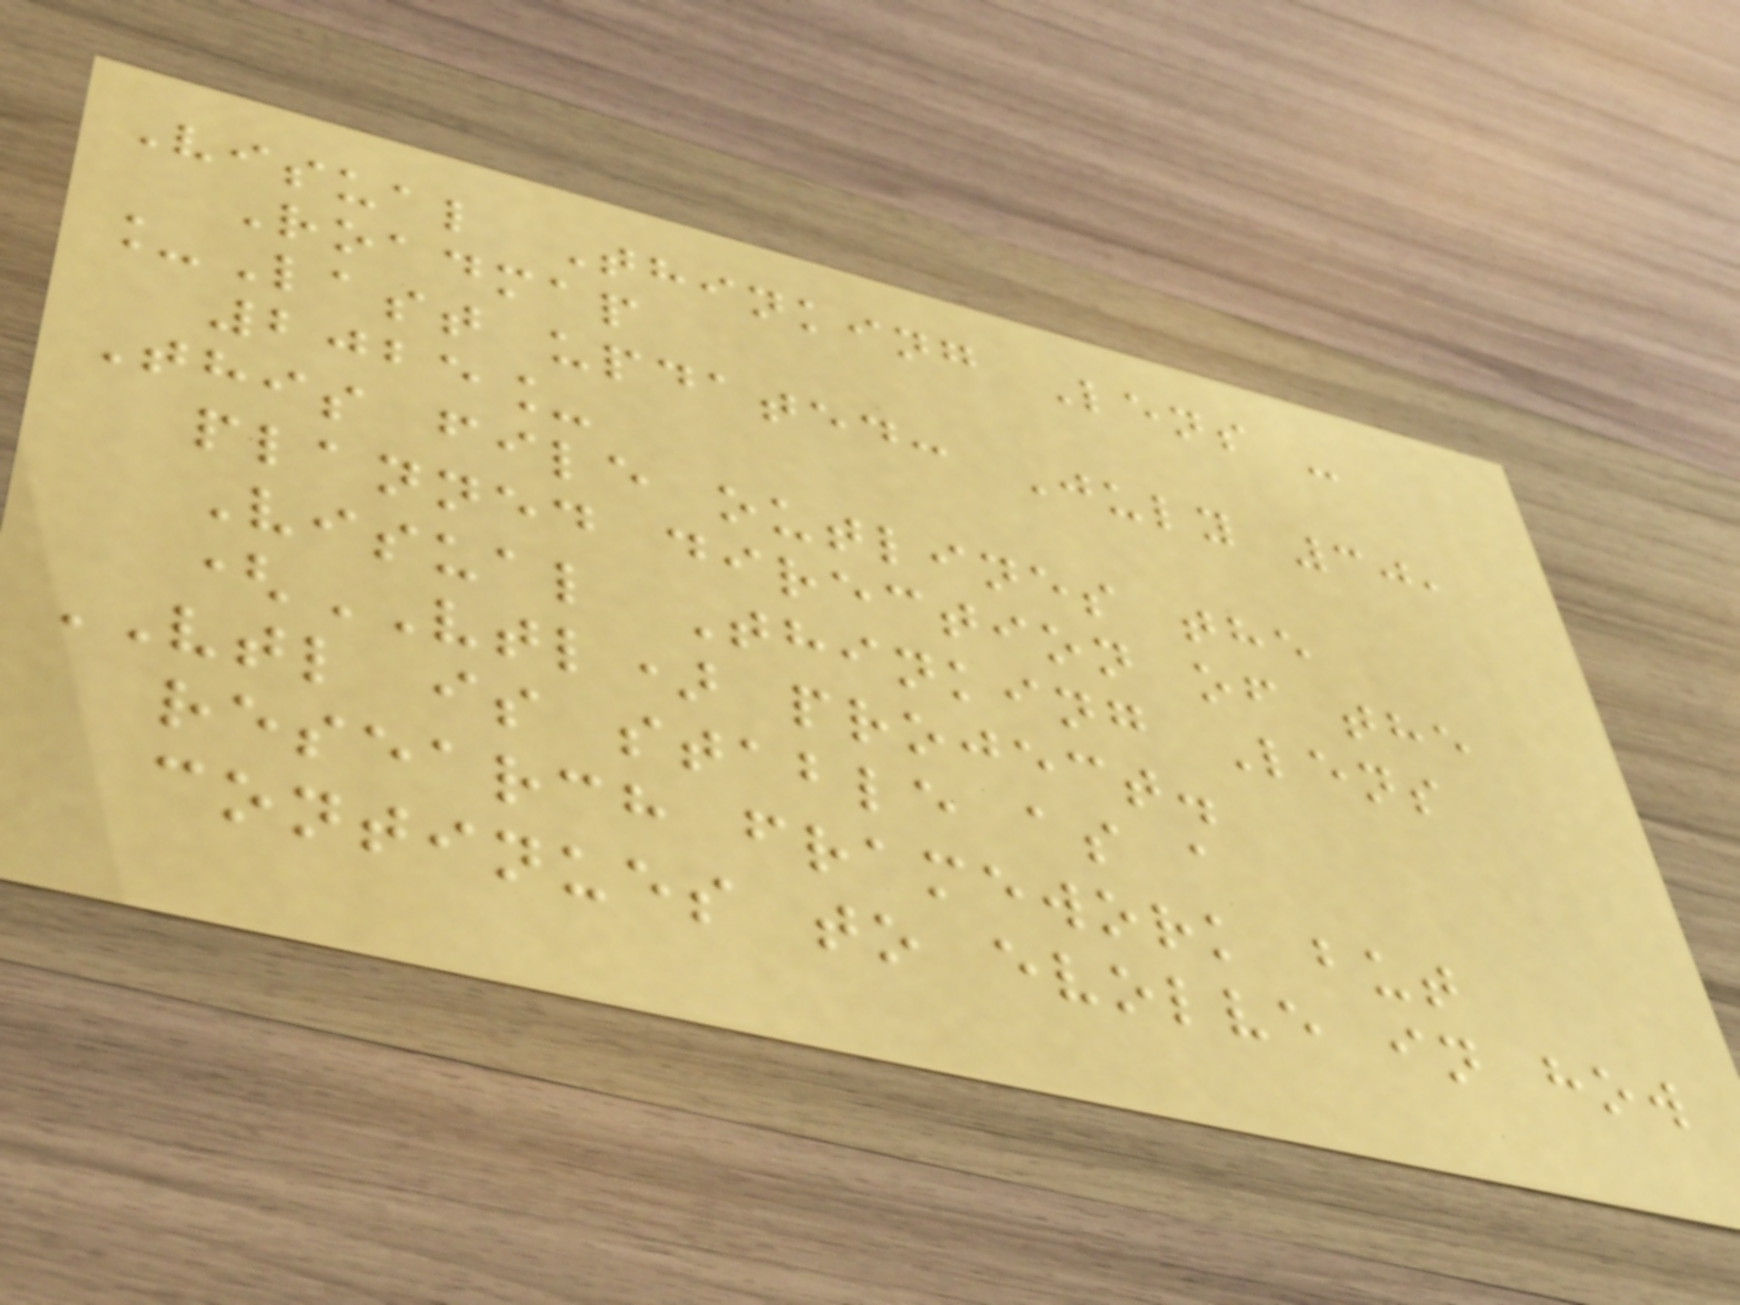Visual Thinking Lens -
Roadmap
_Last updated: July 30,
2025_
This file outlines the
planned direction of the
Visual Thinking Lens
(VTL) project.
VTL is stable as a
research framework but
continues to evolve in how
